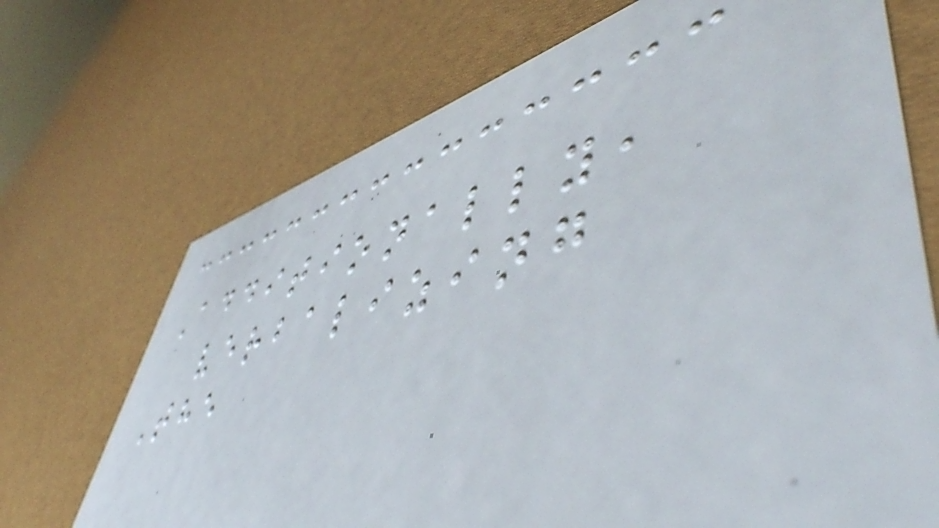Additionally,
verbalizing
The
